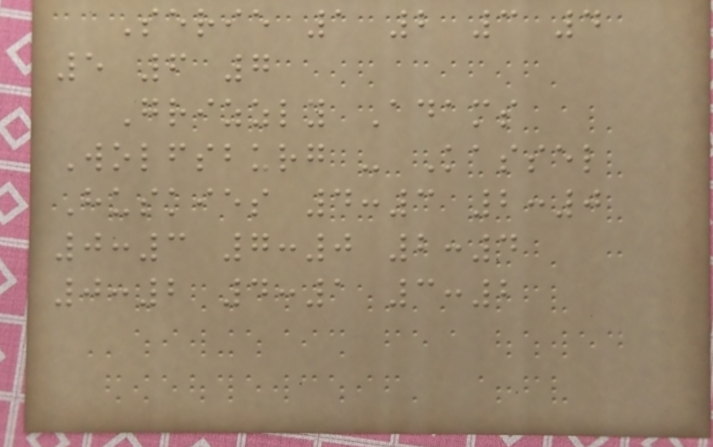Serie 1 2 3 4
5 6 7
Grizzly Adams
Wolfsburg - Kassel
Huskies 4:3 2:0
0:3 7:0 2:4
0:2 4:1 3:2
